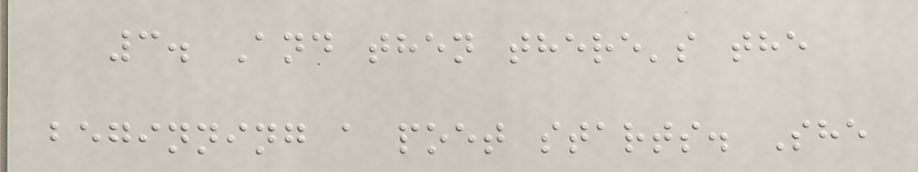3. And then there's the
beginning a poet starts. She
